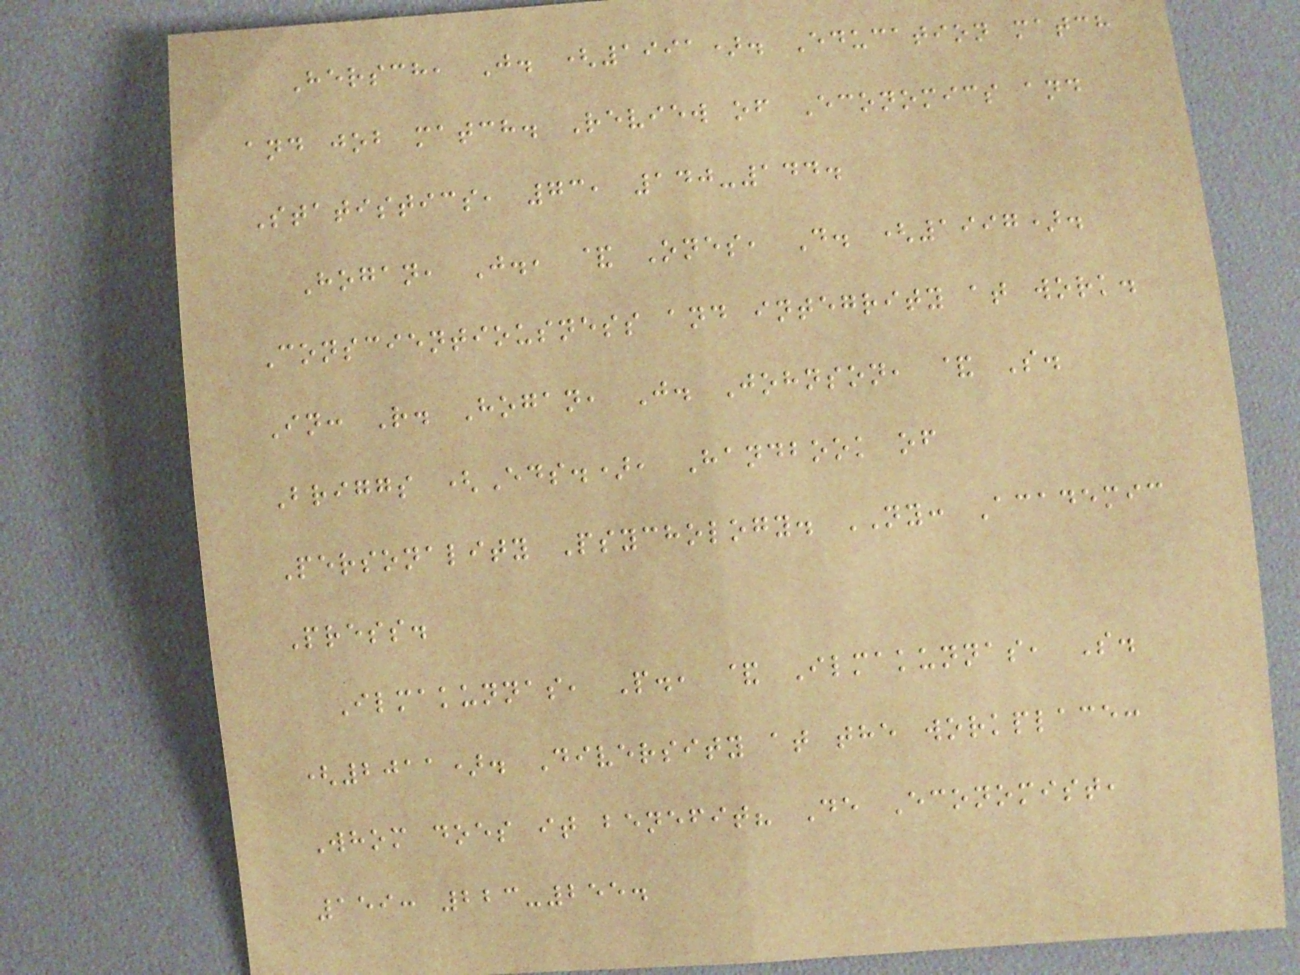Hersch, J. (1991). Education match
and job match. Review of Economics and
Statistics, 73, 140-144.
Hogan, J., & Ones, D. (1997).
Conscientiousness and integrity at work.
In: R. Hogan, J. Johnson, & S.
Briggs (Eds.), Handbook of
Personality Psychology. NY: Academic
Press.
Ilmakunnas, P., & Ilmakunnas, S.
(2011). Diversity at the workplace:
Whom does it benefit? De Economist,
159: 223-255.
